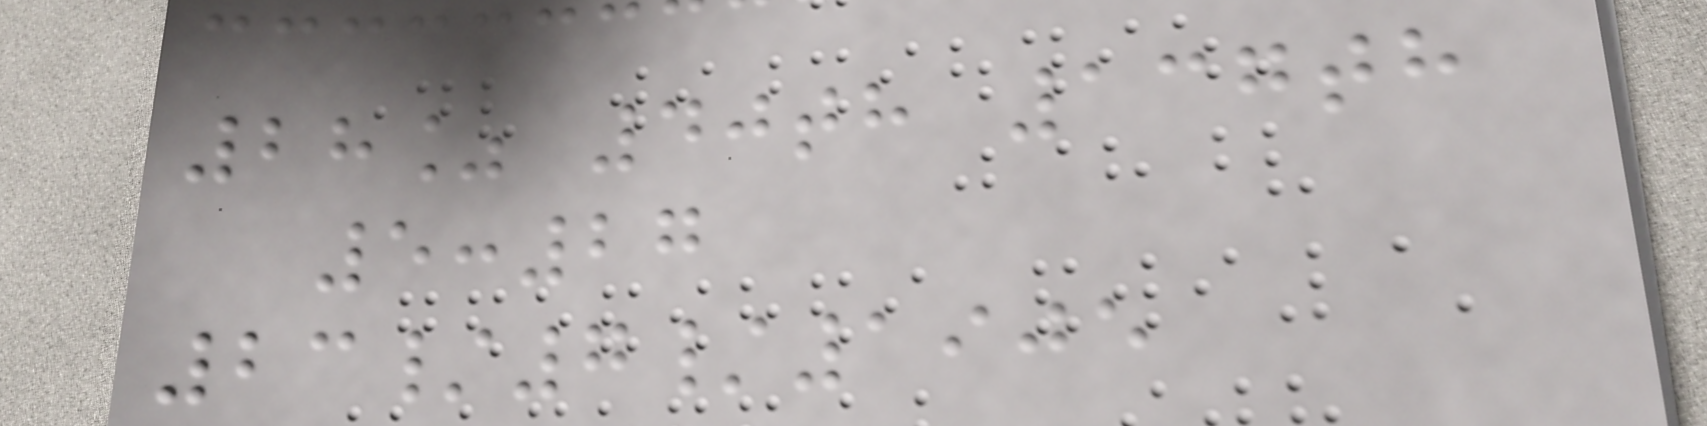28% 40th 137th
5:27
23/7/1905
